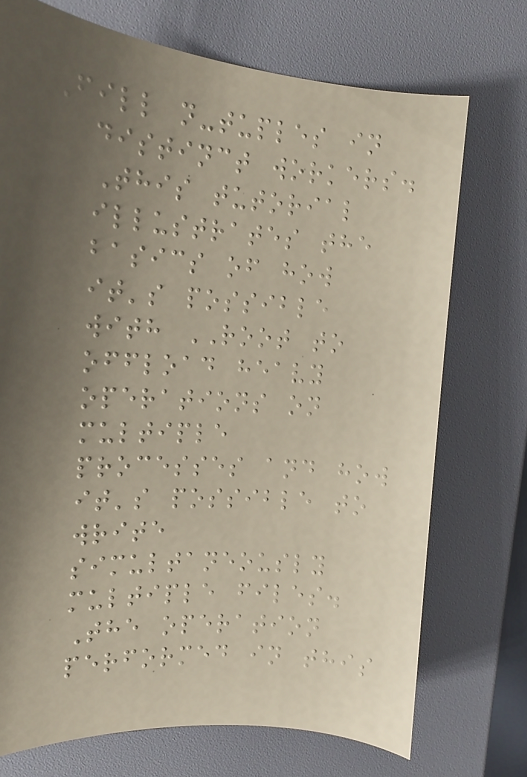Fill n-tuples in
distinct workers.
This tutorial
illustrates the
basics of how
it's possible
with ROOT to
offload heavy
operations on
multiple
processes and how
it's possible to
write
simultaneously
multiple files.
The operation
performed in this
